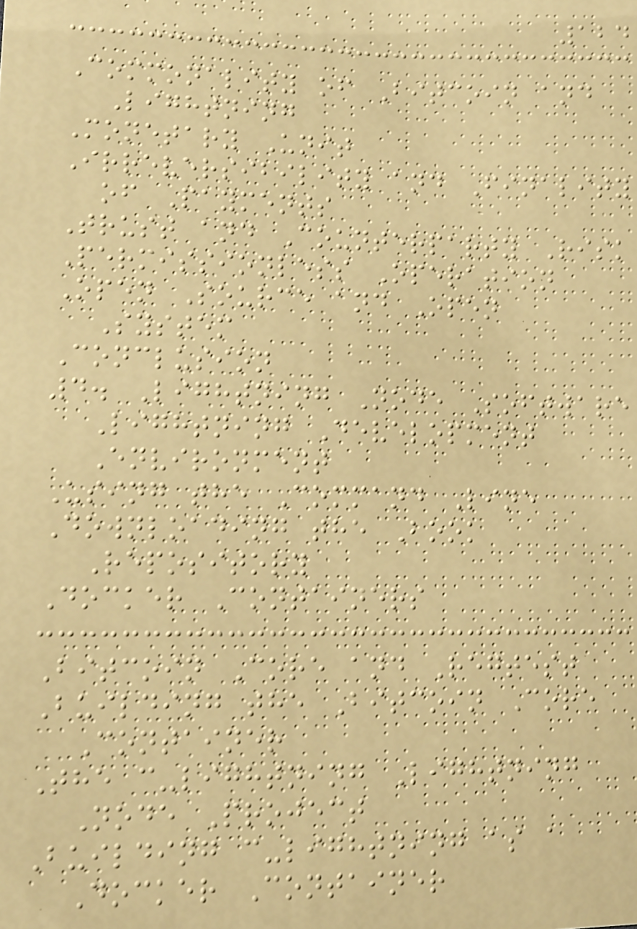124
Commonality of Bitcoin and
Lightning
Monetary Unit
Irreversibility and Finality
of Payments
Trust and Counterparty Risk
Permissionless Operation
Open Source and Open
System
Conclusion
4. Lightning Node Software
Lightning Development
Environment
Using the Command Line
Downloading the Book
Repository
Docker Containers
Bitcoin Core and Regtest
Building the Bitcoin Core
Container
The c-lightning Lightning
Node Project
Building c-lightning as a
Docker Container
